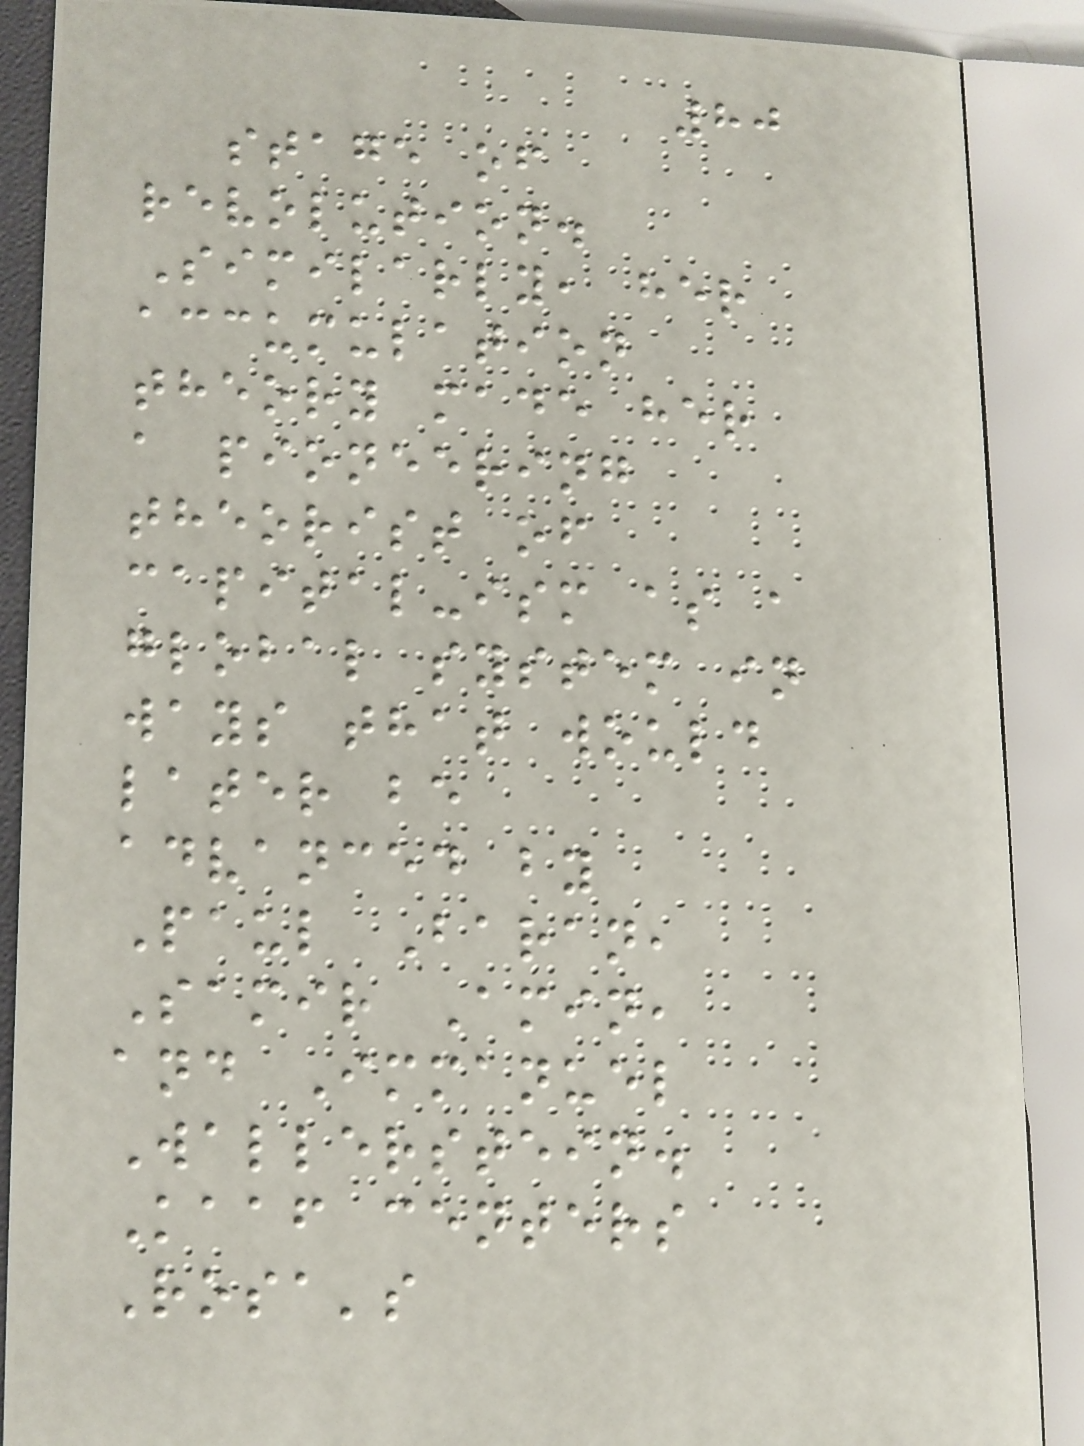80
stage of
revolution.
Similarly, her
accumulation
theory made her
a pioneering
theorist of
capital-ism as a
global system in
ways that would
later be
advanced by
Paul Baran,
Samir Amin,
and Immanuel
Wallerstein.
Kaaf centers
Rosa's
